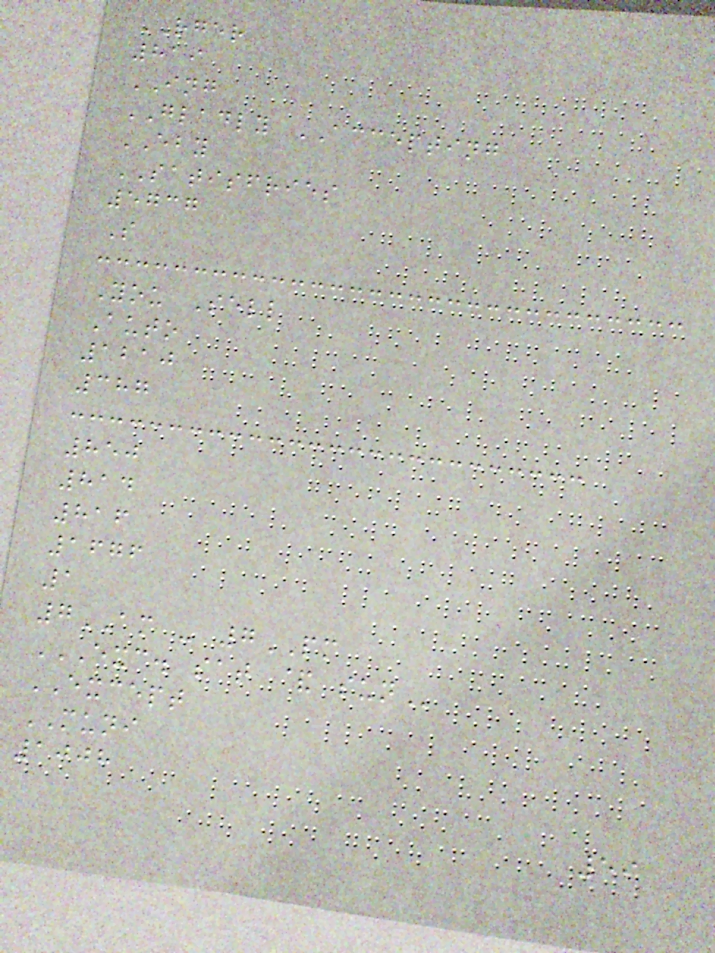RGER
819
ING
GLADLY ACCEPTING
EBY
SATISFRIES
5737
S
You Sell
Auto
1210
387
850
814
816
1676
1
7AM - 7PM
EXC. SAT & SUN
EXCEPT
MUNI
1008
59
